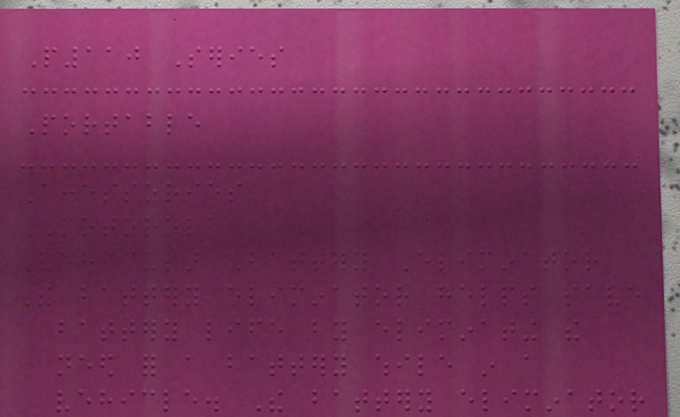P110 Series
Portable
Accessories
MOTOROLA
Vehicular Battery Eliminator
The battery eliminator helps save
battery life by eliminating the
need for a battery while in a
vehicle. The battery eliminator
